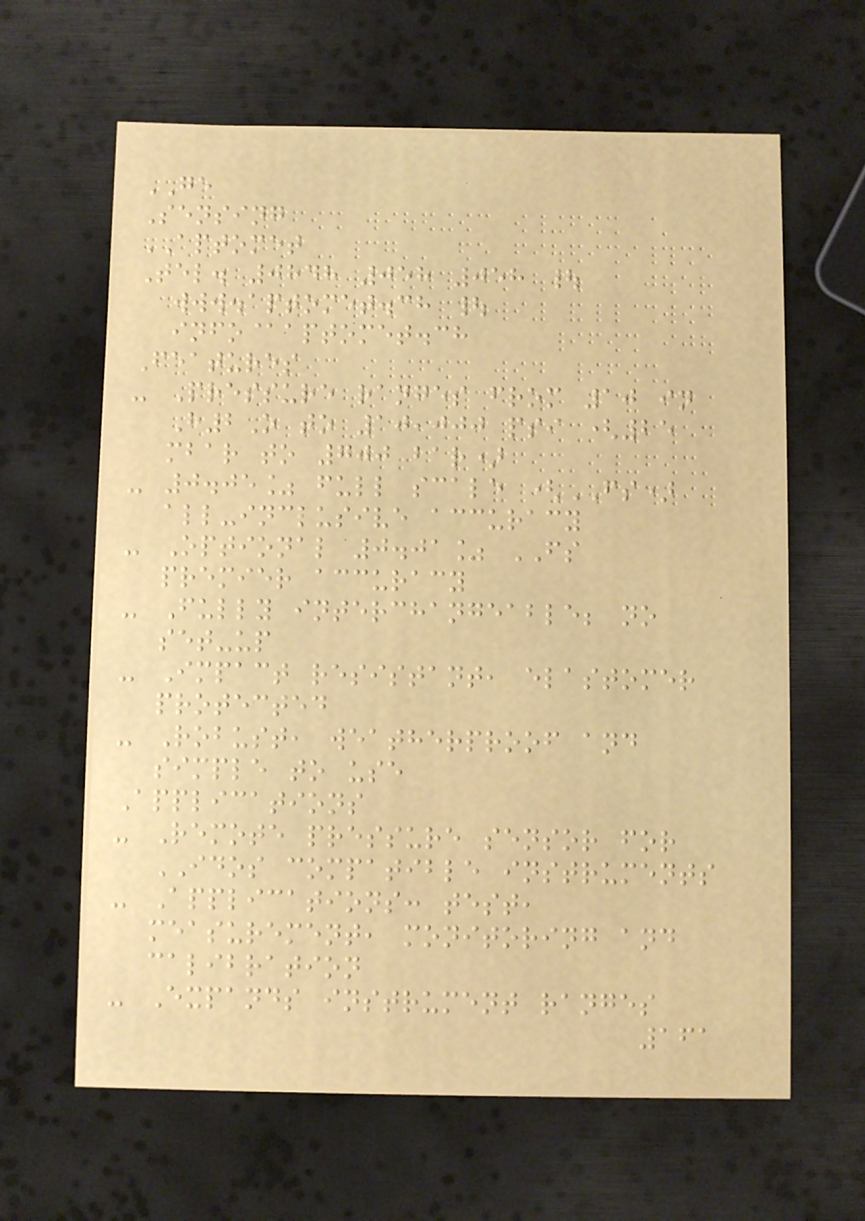GE
Sensing
APTOMET
Tel. 0848 058 058 |
www.aptomet.ch |
info@aptomet.ch
Features
- Pressure ranges from 10 in
H2O to 10,000 psi (25
mbar to 700 bar)
- 0.05% full scale (FS)
all-inclusive accuracy
- Optional 0.01% FS
premier accuracy
- Fully interchangeable; no
set-up
- Impact resistant, elastomer
protected
- Robust, weatherproof and
simple to use
Applications
- Remote pressure sensor for
IDOS compatible instruments
- Applications: test,
measurement, monitoring and
calibration
- Expands instrument ranges
161
